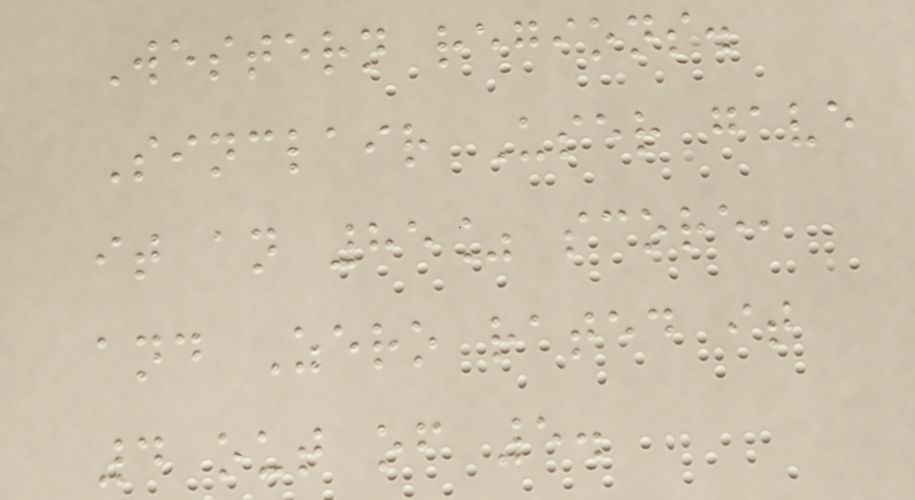Western regions.
Sinclair User gave
it an 85% score,
and Zero rated it
4 out of 5.
